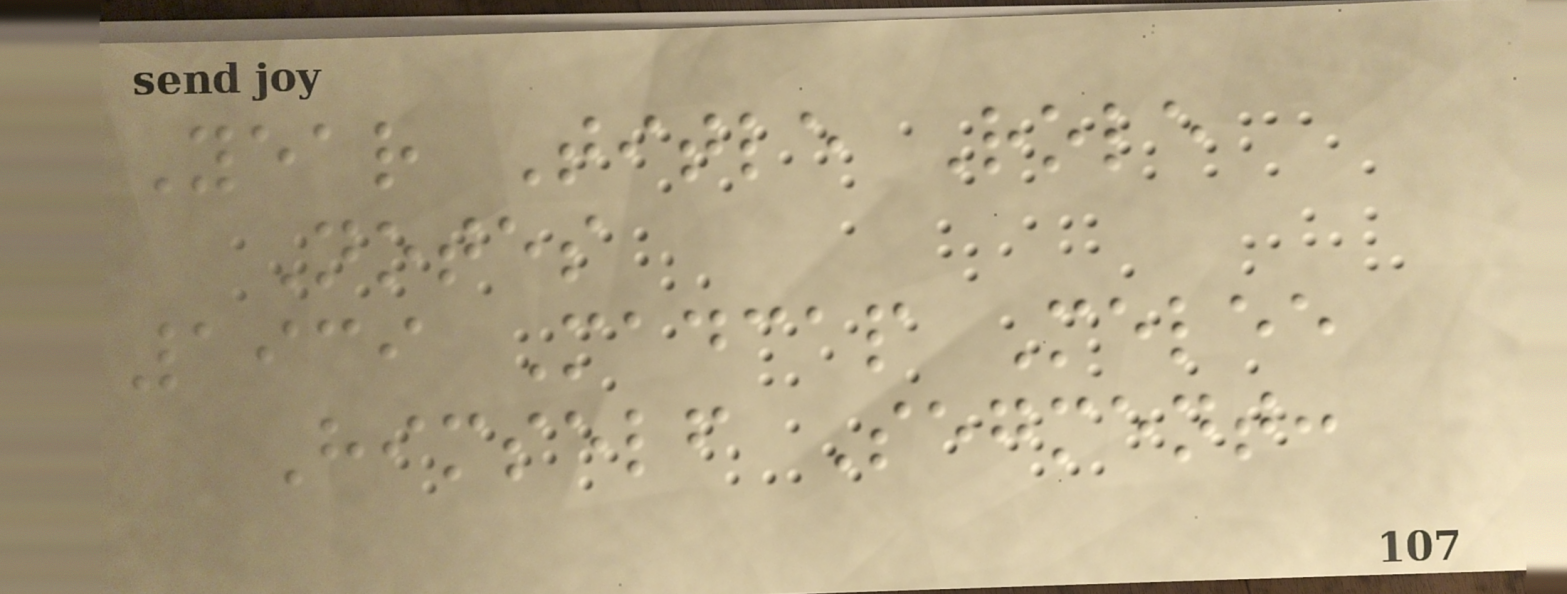Year Title Role
Notes
1939 Madcap Melee
Himself Segment:
